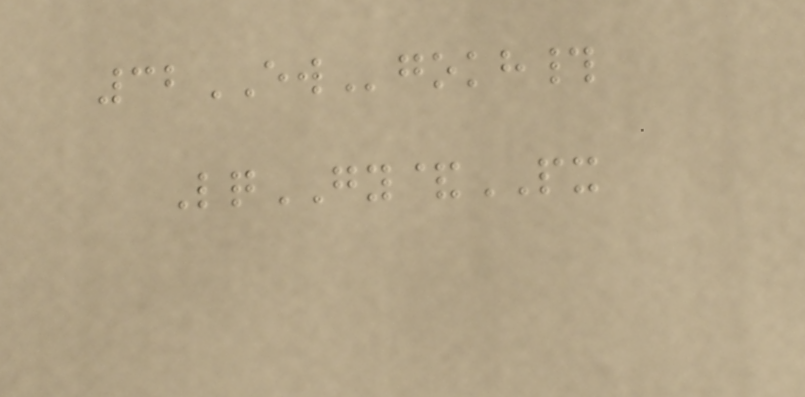32EWgokh#
LqGY&PX
